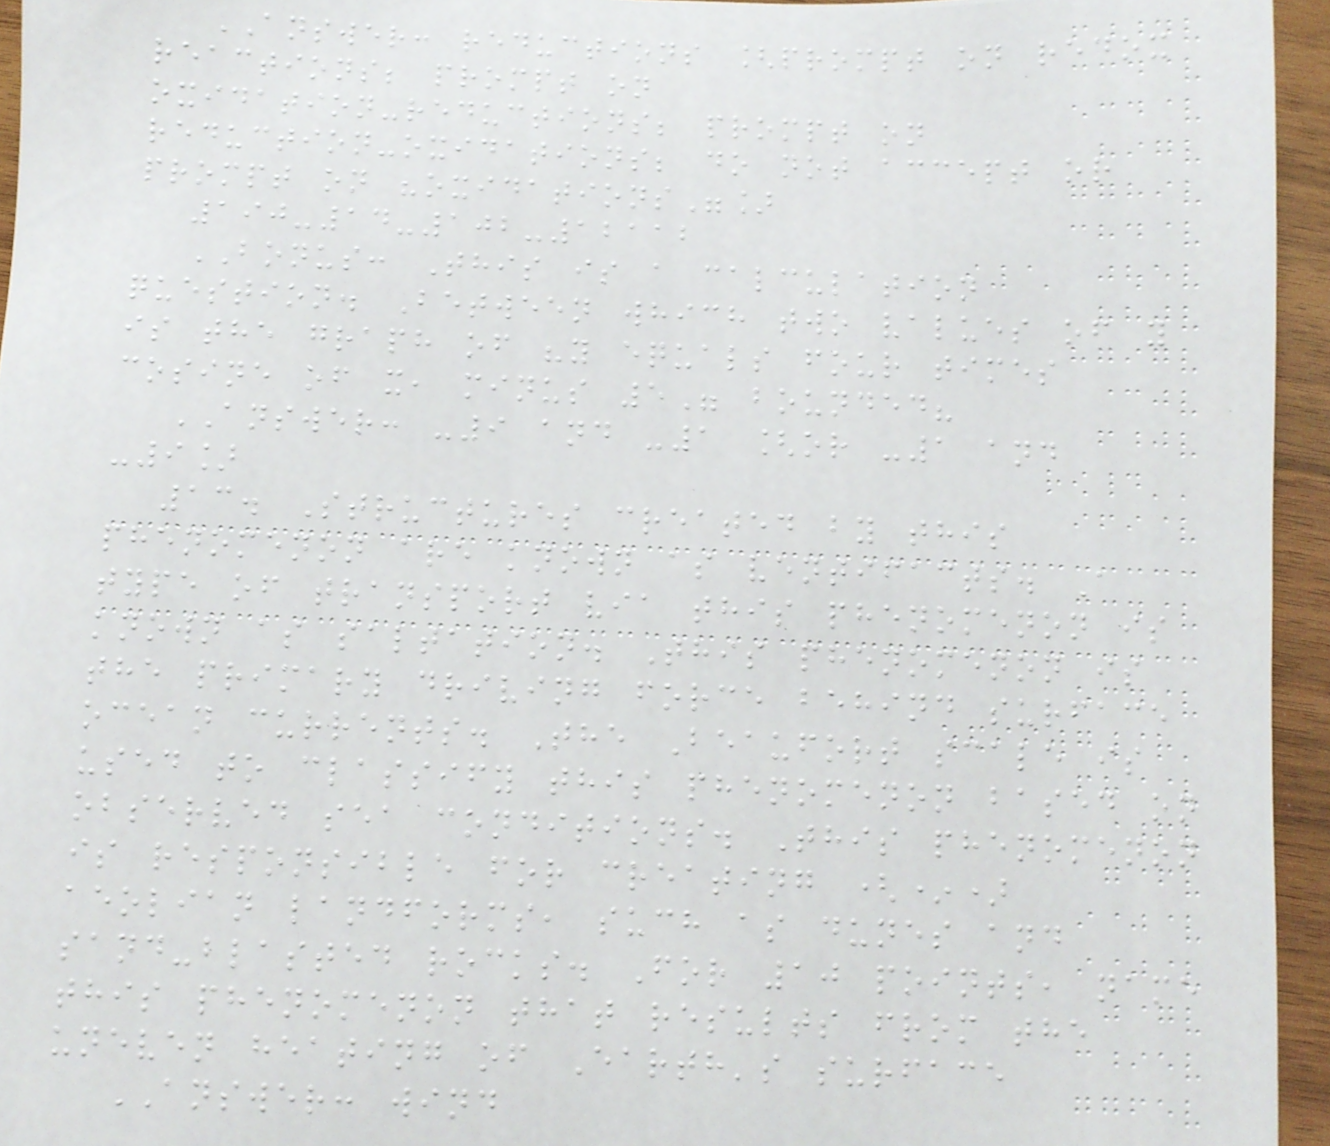ANSWER: reductions [prompt on redox
reactions; prompt on
oxidation-reductions; prompt on
reduction-oxidations; do not accept or
prompt on "oxidations"]
190-14-102-12112
BONUS: This is a calculation
question. Between which two values of y
is the graph of "y equals four times
cosine of x, minus 5" bounded?
ANSWER: -9 and -1 [or -1 and
-9]
13. Structures created by this
phenomenon are known as ventifacts. A
type of transport via this phenomenon is
known as saltation. This phenomenon is
the primary driving force behind surface
ocean currents. The Beaufort scale is
used to classify this phenomenon based on
observed sea conditions. This phenomenon
is responsible for creating (*)
aeolian landforms, such as dunes and
sand-blasted rocks. For 10 points, name
this phenomenon that results from the
uneven heating of Earth's surface
ANSWER: wind
